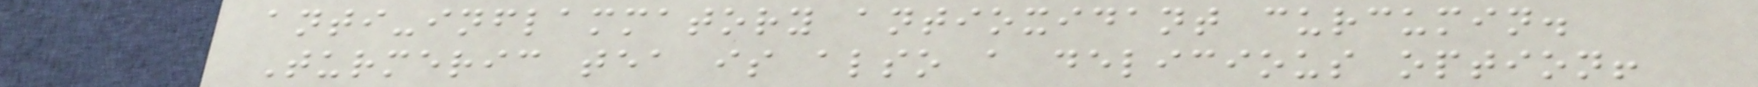anti-inflammatory antioxidant curcumin.
Turmeric tea is also a delicious option!
